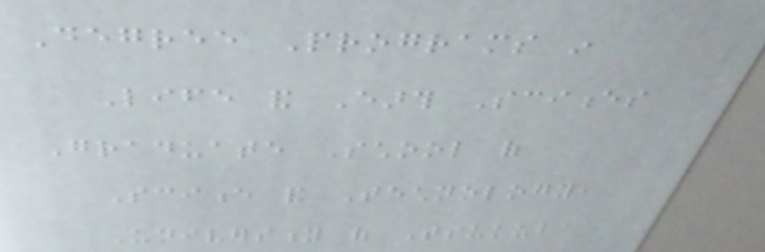Degree Programs in
Life and Earth Sciences
Graduate School of
Science and Technology,
University of Tsukuba
